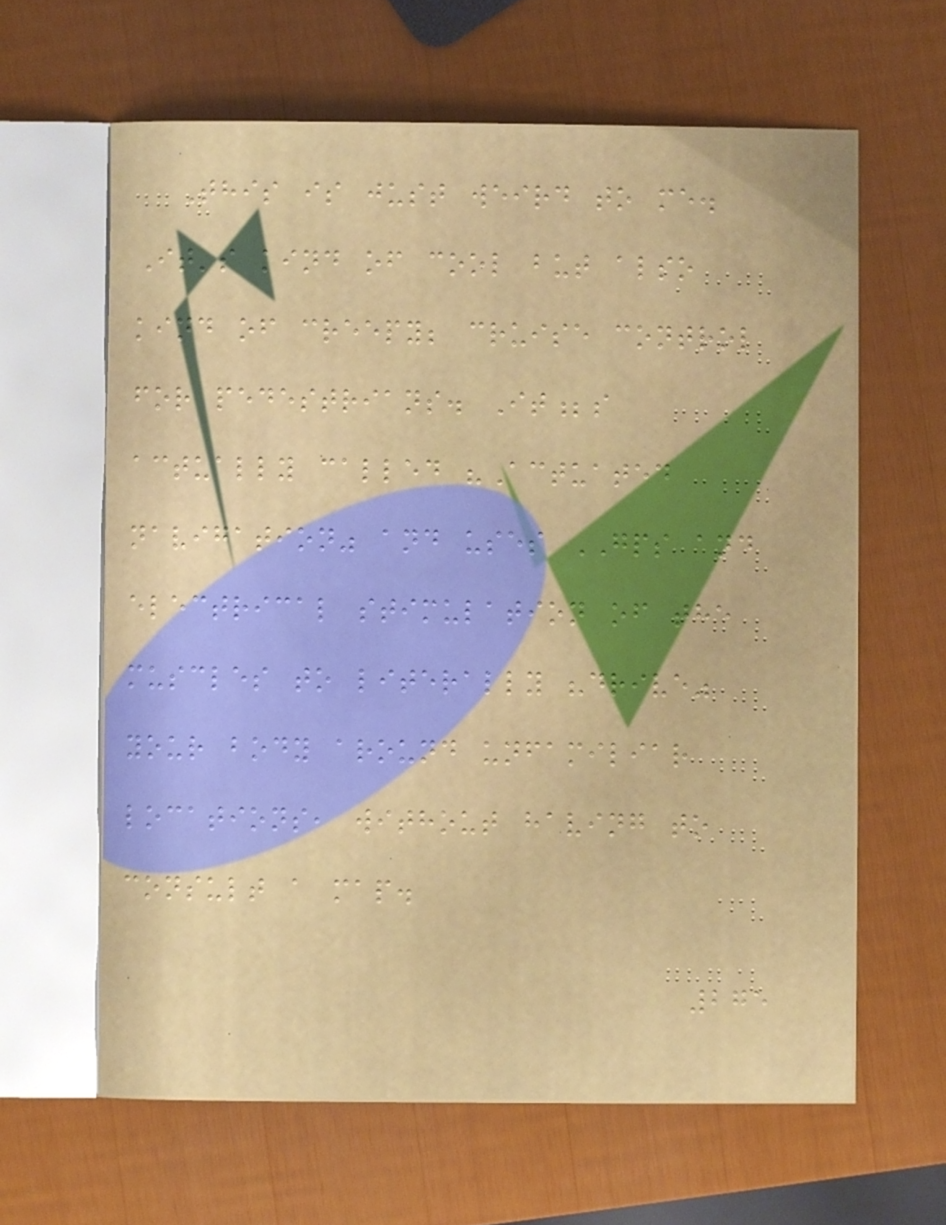This is just weird to me.
It's kind of cool but also
kind of creepy; cruise control
for pedestrians. It;s
actually called "Actuated
navigation" and uses GPS and
electrical stimulation of the
muscles to literally "drive"
your body around unfamiliar
locations, without having to
consult a map.
275
